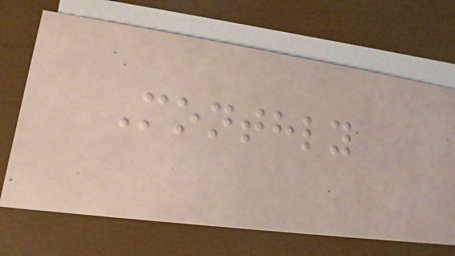Monthly
